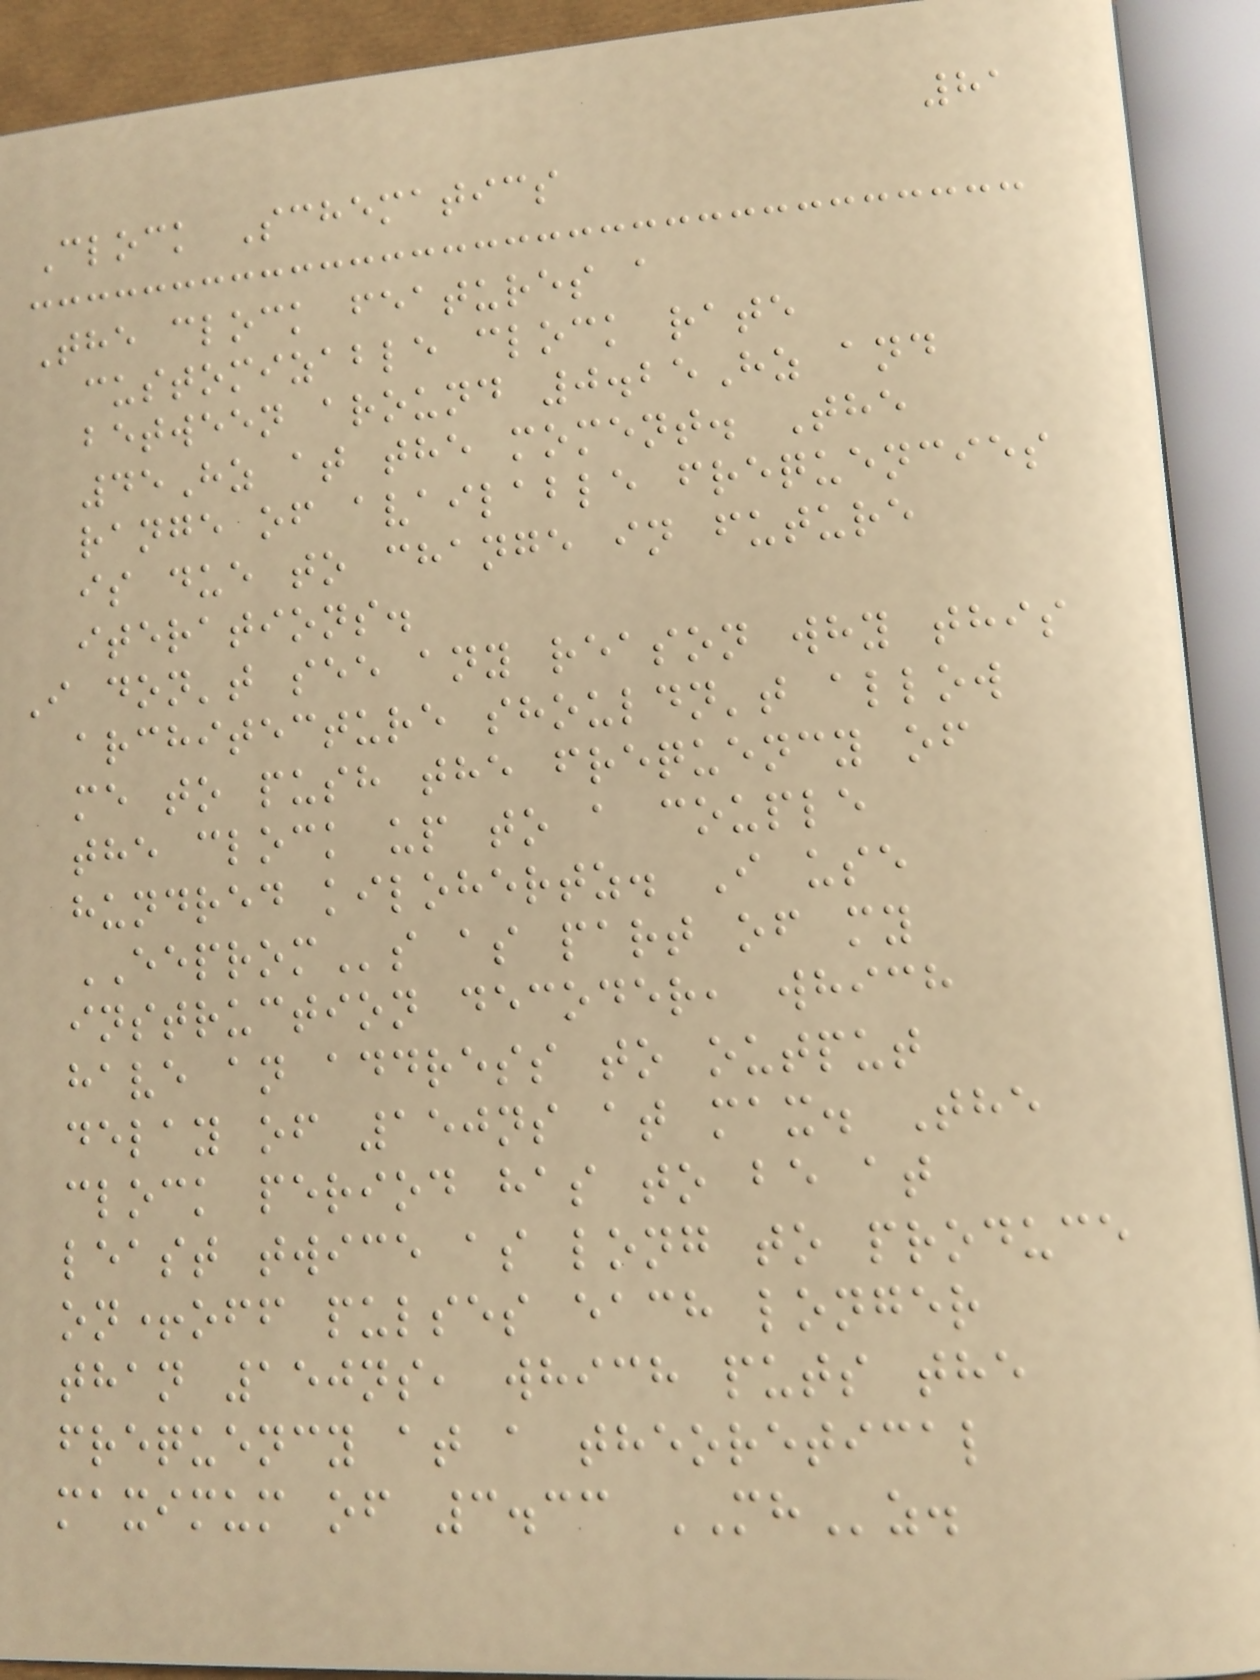81
Clock Schematics
The clock features a
customizable clock rate
between around 0.25Hz and
45Hz at the moment. The
range of available frequencies
is due to change in future
iterations.
I don't see any reason why this
architecture shouldn't allow
me to push the frequency of
the clock up to a couple
hundred kilohertz. I use
EEPROMs as part of my
instruction decoder, which
have an address to output
delay of 150ns at max. The
clock period has to be at
least twice as long to produce
on+off pulses each longer
than 150ns, which puts the
frequency at a theoretical
maximum of 3.33 MHz.
